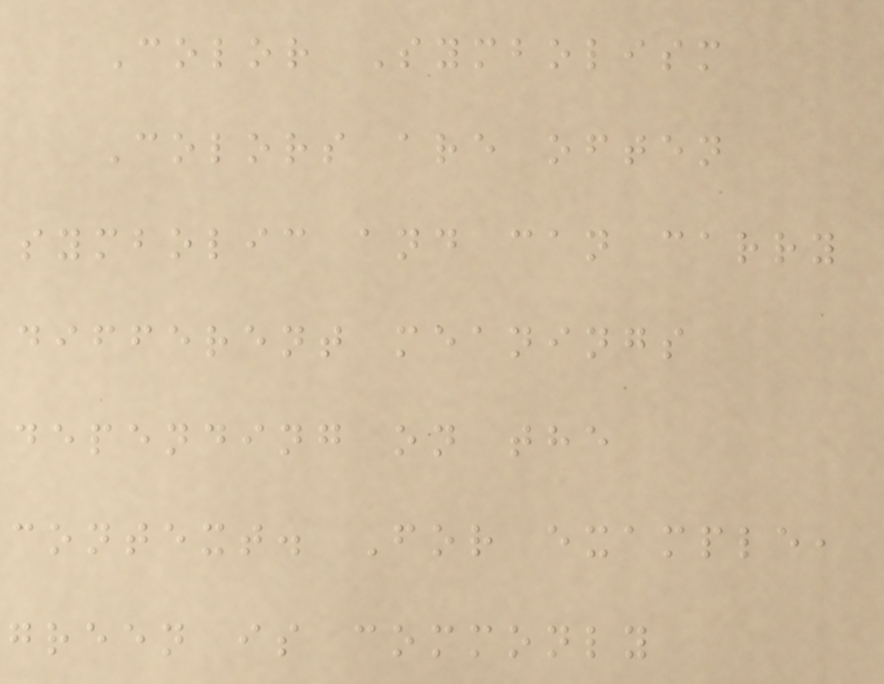Color Symbolism
Colors are often
symbolic and can carry
different meanings
depending on the
context. For example,
green is commonly
